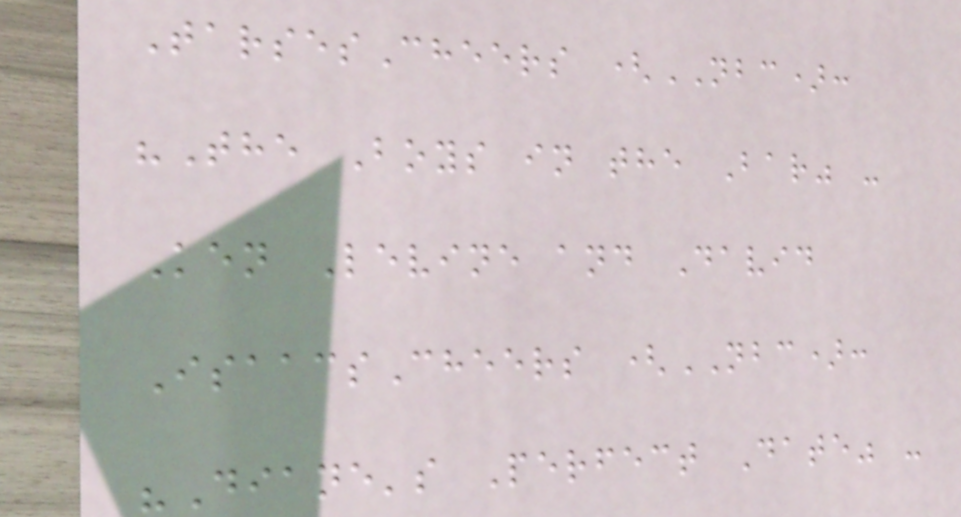TarsesCheers (NBC):
"The Boys in the Bar" -
Ken Levine and David
IsaacsCheers (NBC):
"Diane's Perfect Date" -
